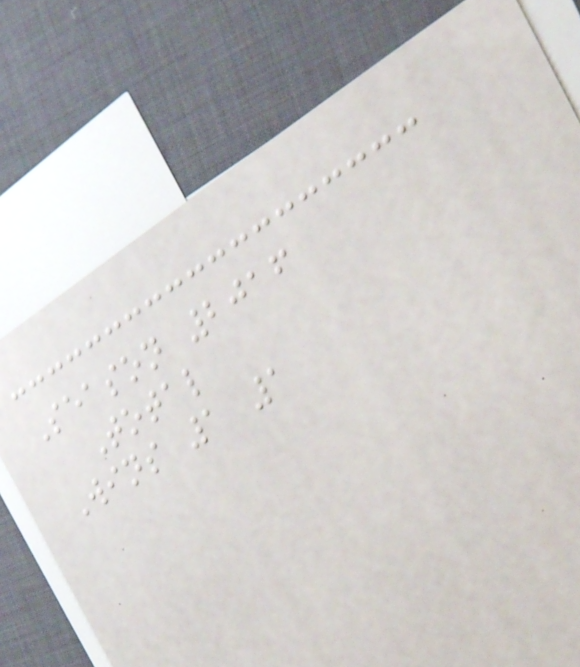Season 2016
Total
Wins 1 1
